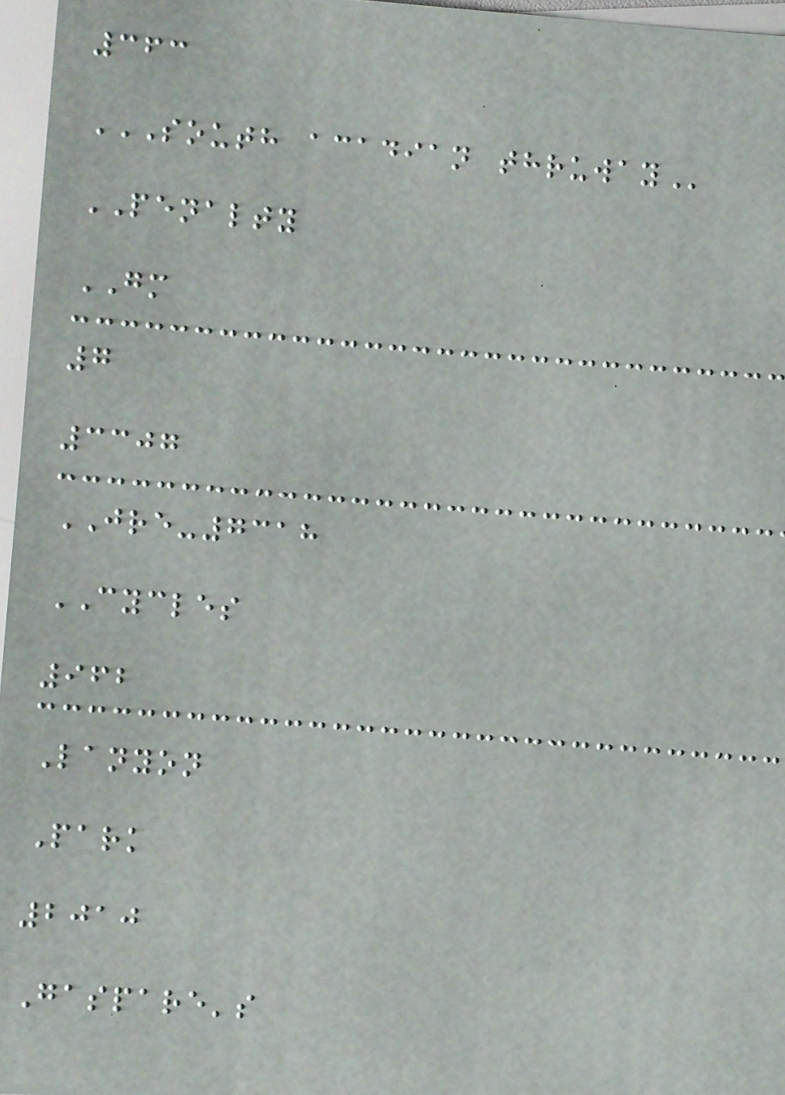363
SOUTH ACADIAN THRUWAY
PENALTY
GM
7
3307
JRE-7318
CYCLES
962
Lanyon
Park
2010
Gaspare's
